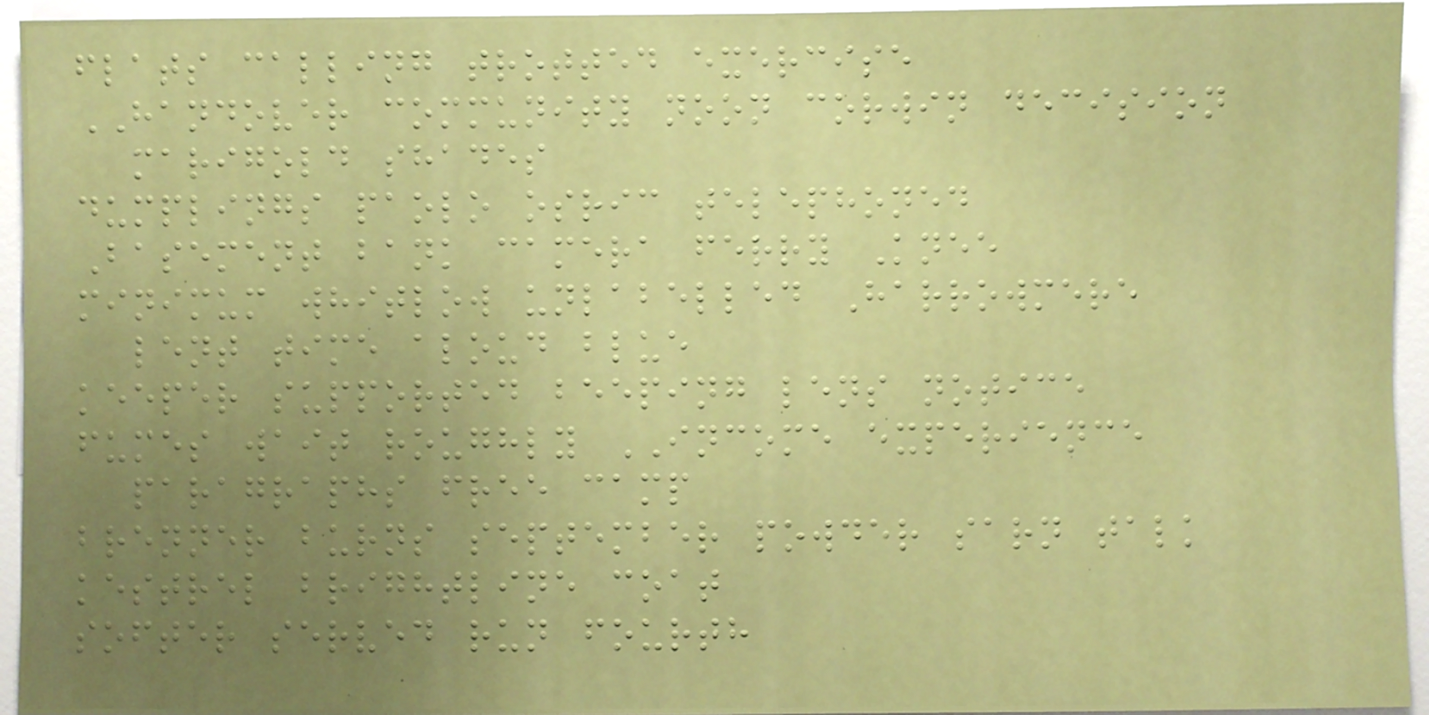flats calling trotted exercise
HANDOVER community noon corwin decision
marigold shades
dumplings paolo osric telephoned
Basement bank camera ferry Knee
minimum whitlow unlabelled Harrowmere
lent time aloud blue
keeper supported beeping lens notice
fumes wait roughly INCOME experience
paragraphs free camp
brenner burns september powder sarn talk
kestrel brightline coat
softer served run fourth
